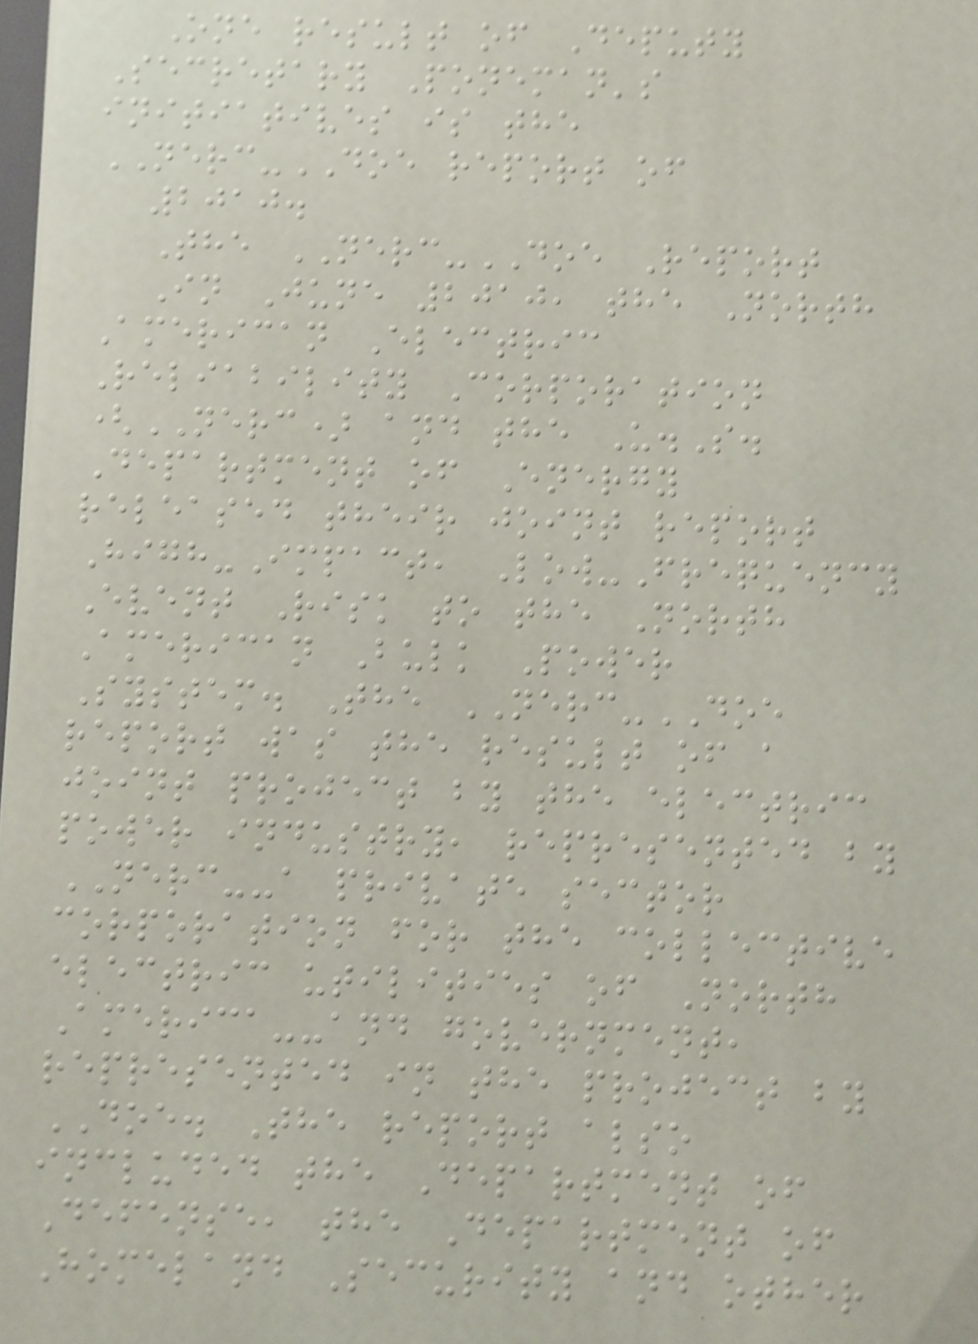One result of Deputy
Secretary Poneman's
initiatives is the
NERC-DOE report of
2010.
The NERC-DOE Report
In June 2010, the North
American Electric
Reliability Corporation
(NERC) and the U.S.
Department of Energy
released their joint report
High-Impact, Low-Frequency
Event Risk to the North
American Bulk Power
System. The NERC-DOE
report was the result of a
joint project by the electric
power industry, represented by
NERC--a private sector
corporation for the collective
electric utilities of North
America--and government,
represented in the project by
DOE. The report also
included the Department of
Defense, the Department of
Homeland Security and other
